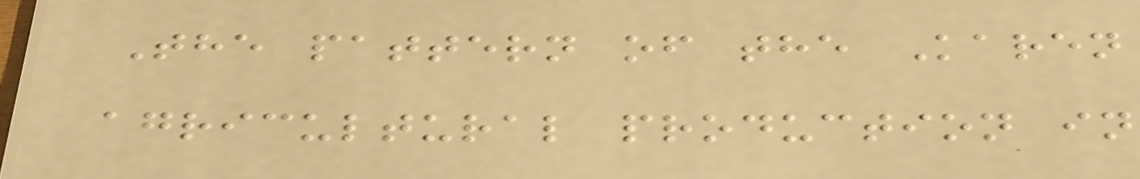The pattern of the Karen
agricultural production in
